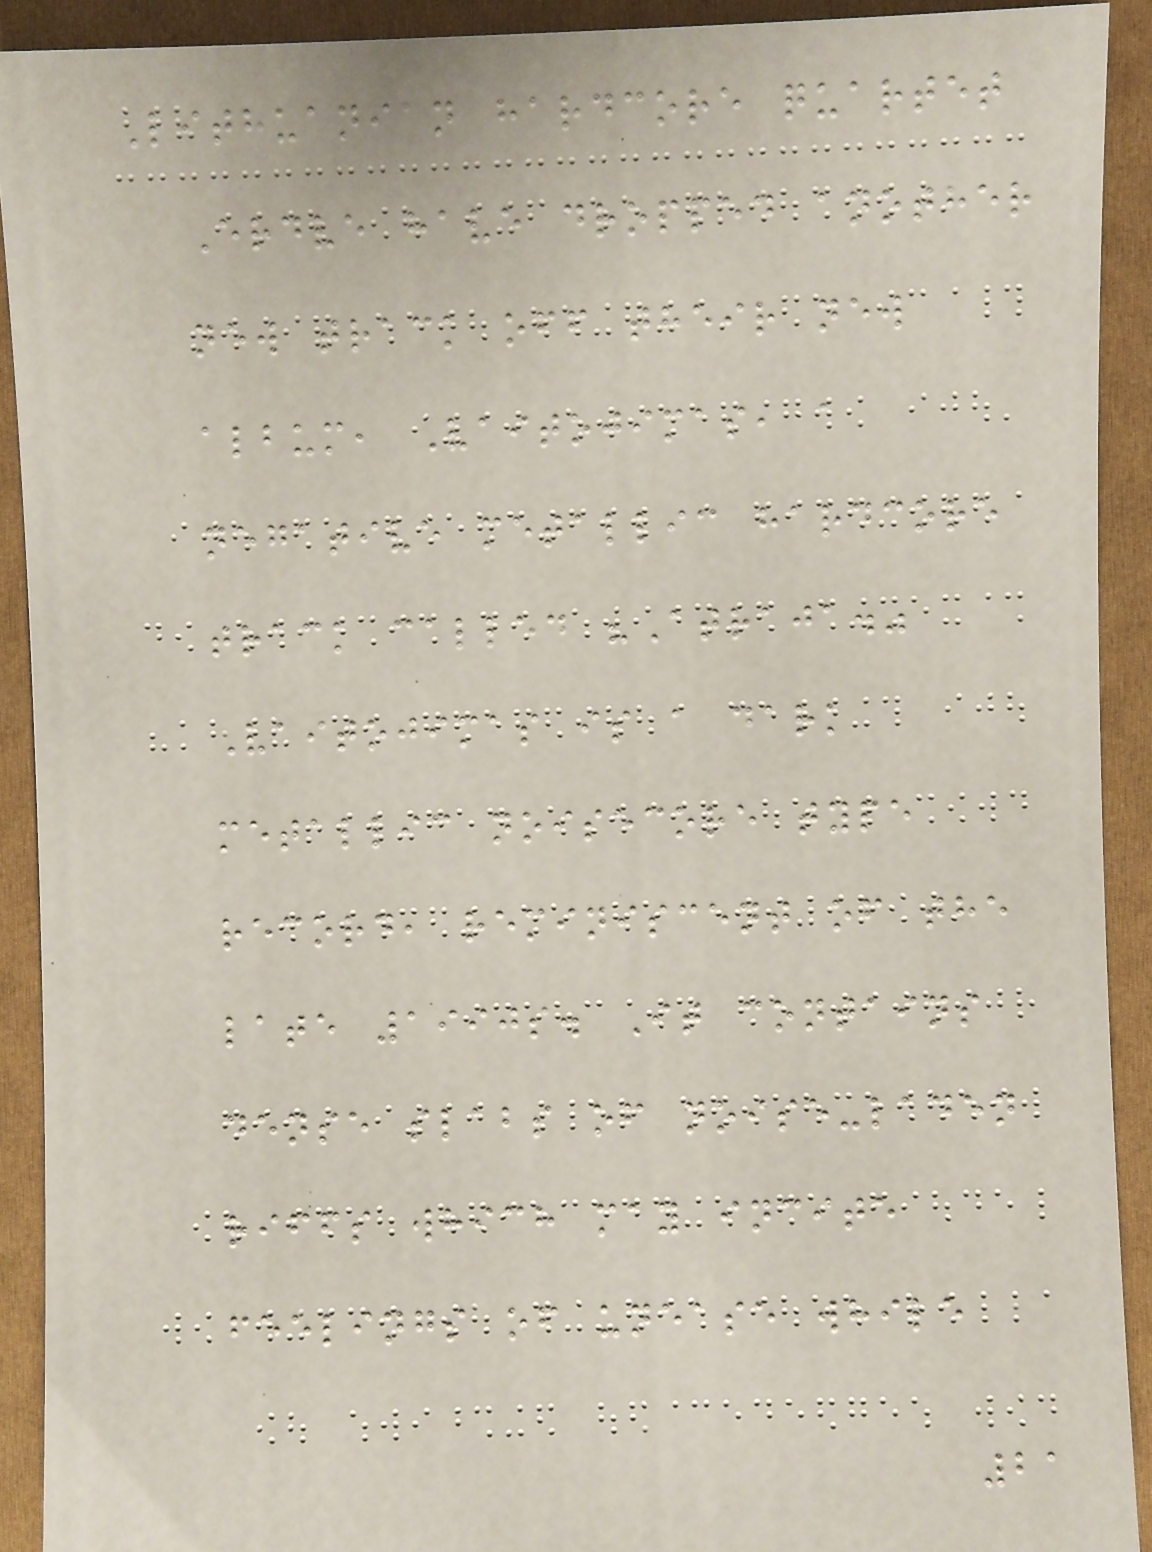Lithuanian hardcore quartet
Erdve have dropped another
new track off their new
album, Vaitojimas, a
negative metallic hardcore
track called "Atraja."
Vaitojimas is a dark
metallic noisecore type
record, reminiscent of the
late 1990s. It contains
dense slabs of noise-laden
riffs which may incite
feelings of unease while
21
